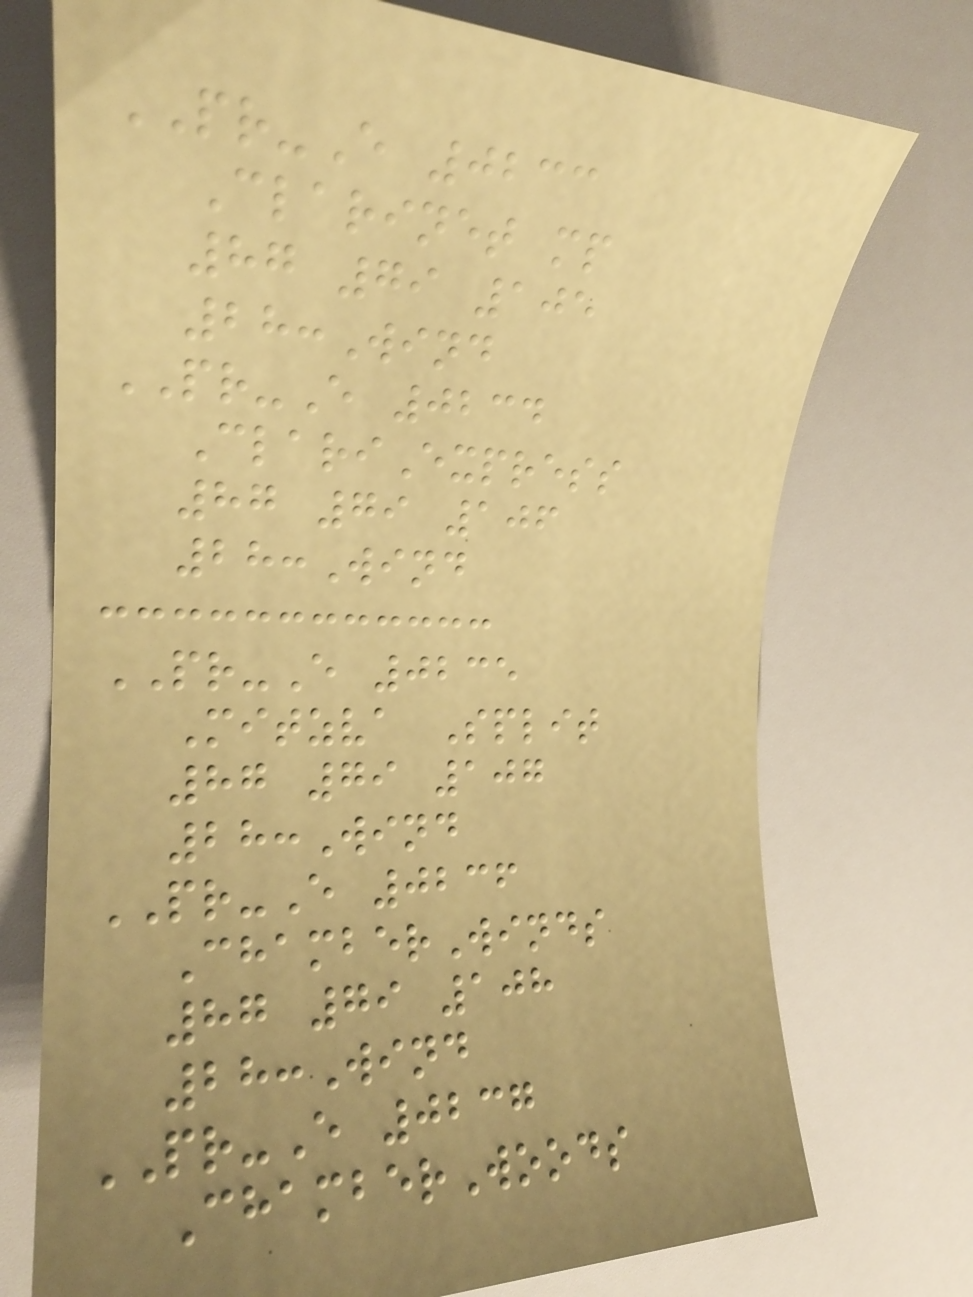PR-E 0233
Clarinet mp
87 79 105
28:Wind
PR-E 0234
ClariExpress
87 79 106
28:Wind
PR-E 0235
Mitzva Split
87 79 107
28:Wind
PR-E 0236
ChamberWinds
87 79 108
28:Wind
PR-E 0237
ChamberWoods
